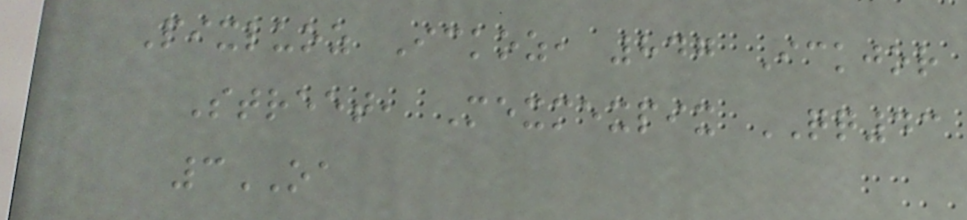Pixluoz Ickoz, 847 Ickjor
Street, Mexmexpix QQ43
3OA
